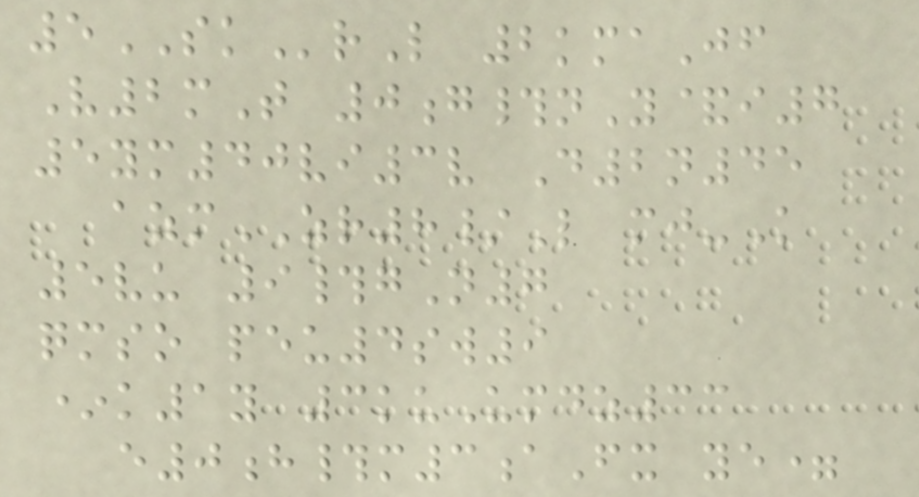5SKrL 2kmaJf
V2mT 0g#nY&i7
5ym40vi3v D2n45
azmZR8/L mj-K
5vu 9#gN7
qmso peu4sw9
*k1y 3kuUmdz33
e0h#m3aFx ye=
